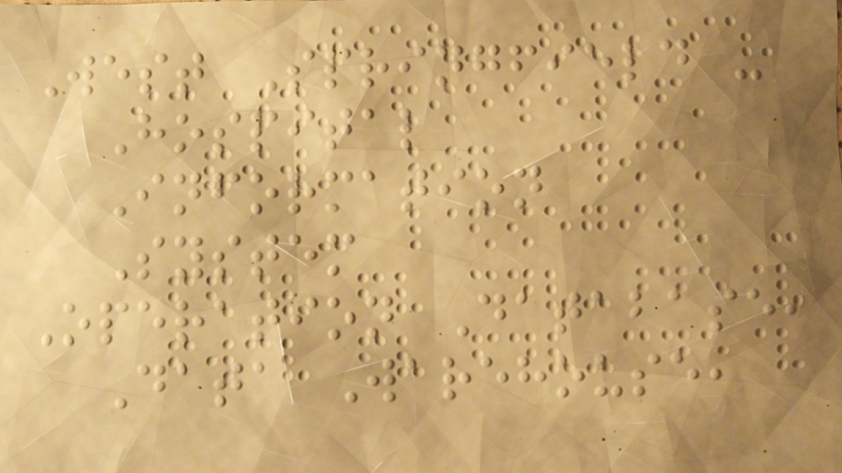West Springfield -
Hospital
Information
System
Operation Database,
Data Warehouse,
